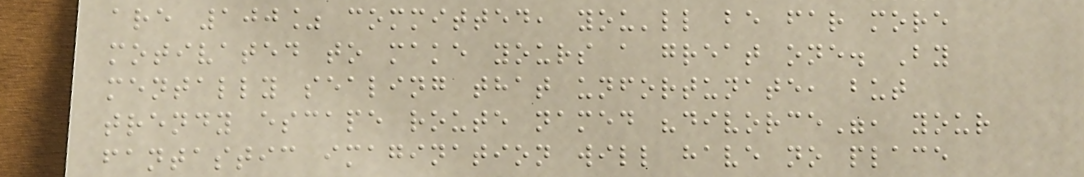are 100% committed, you'll be far more
motivated to make yours a great one. By
mentally sealing that unfortunate, but
trendy escape route named "divorce", your
fantastic imagination will have no place
